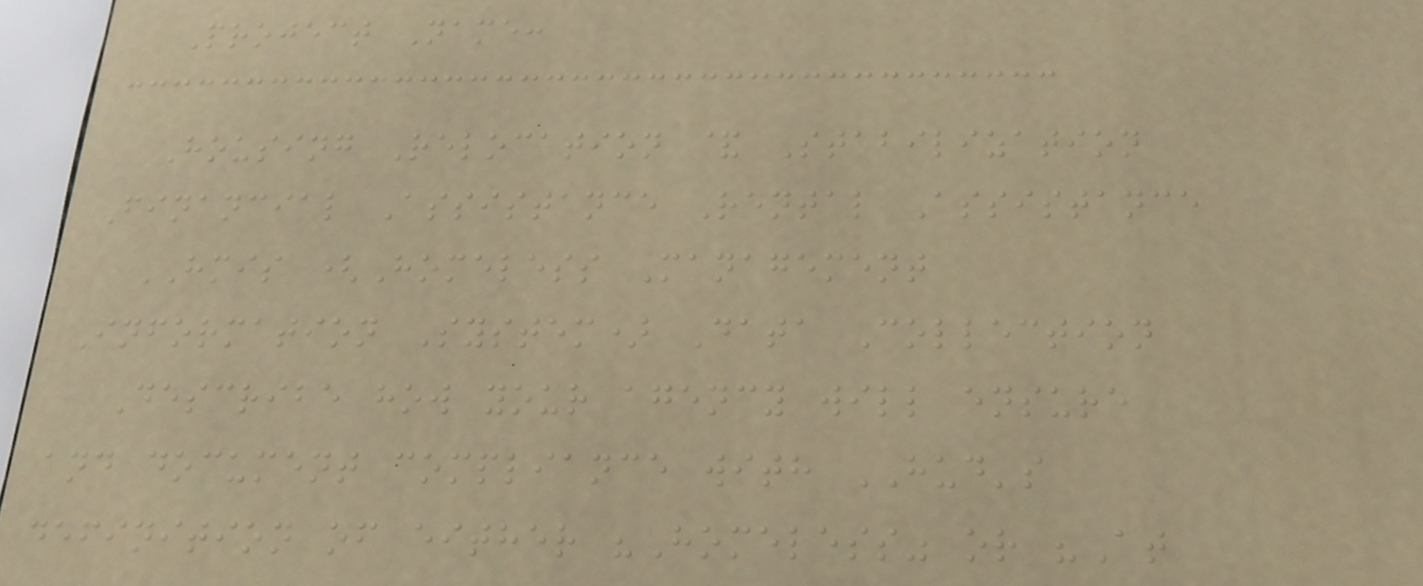Project Name:
Housing Relocation & Stabilization
Financial Assistance Rental Assistance
HMIS (Homeless Management
Information System) Data Collection
Describe how your agency will ensure
and document compliance with HUD's
definition of either "Homeless" or "At
